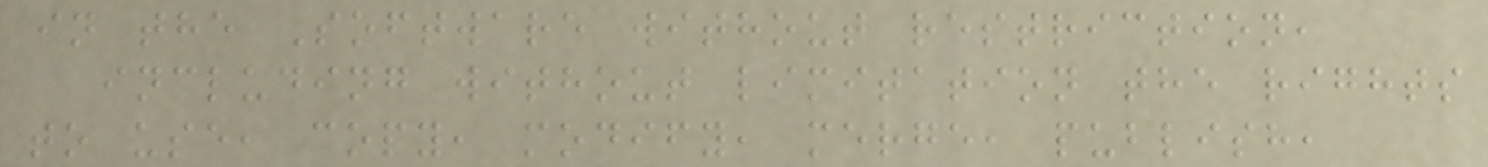in the Software without restriction,
including without limitation the rights
to use, copy, modify, merge, publish,
